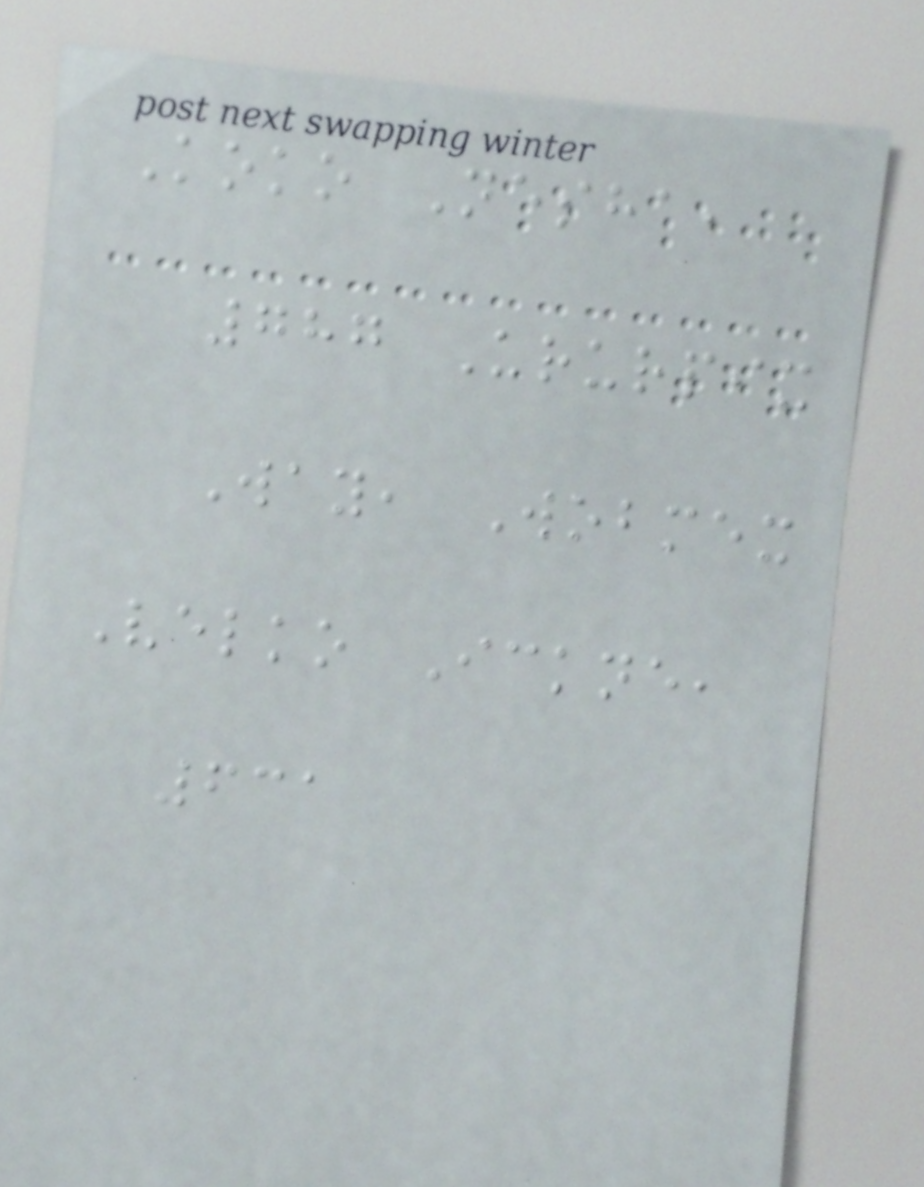Koko Nesha,
787 Ururpix
Way, Wobmex
Velko Ickne,
631
